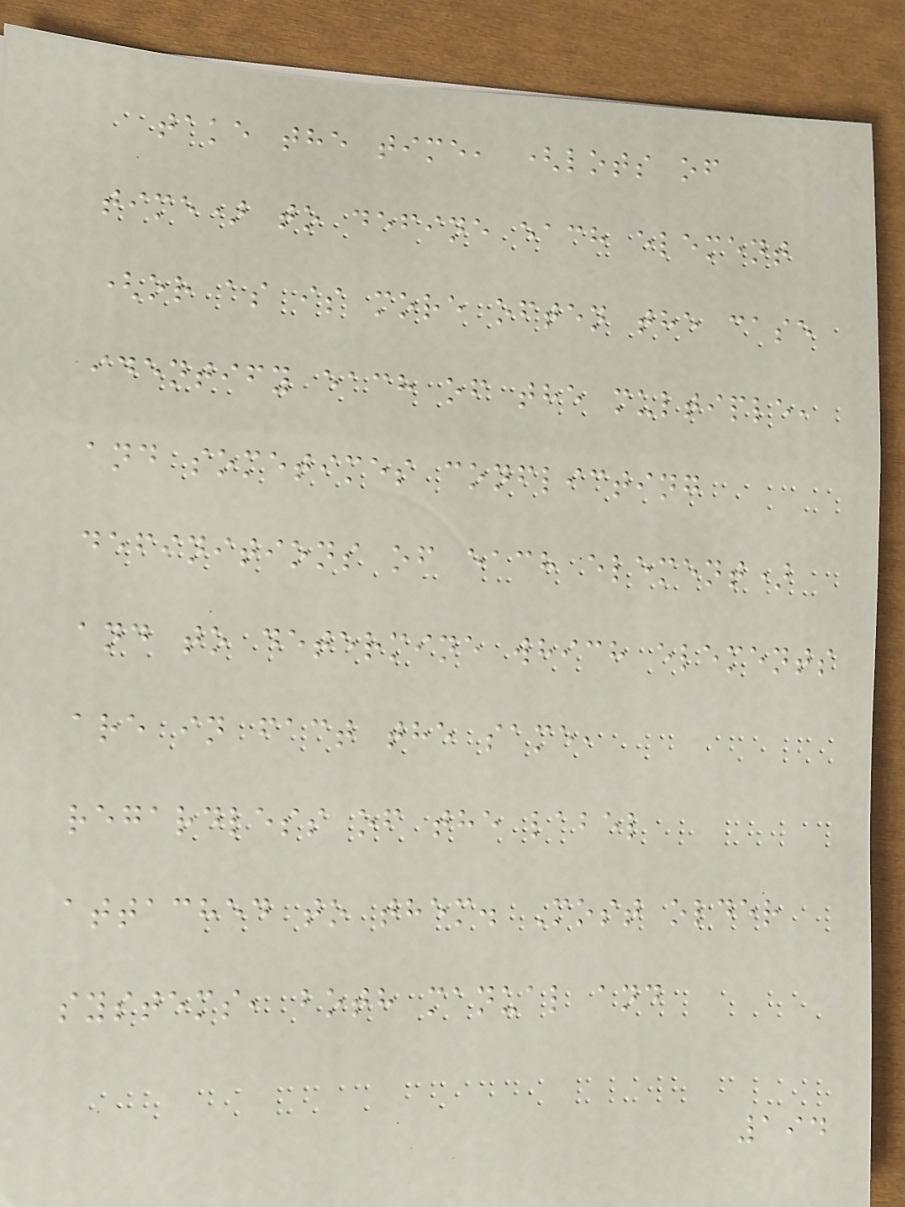take the time, (lots of
time) to define each element
(or as is more often the case
identify each of the multiple,
and sometimes conflicting
definitions of each element)
and to determine which elements
are in fact the same,
regardless of the label
attached to them. Most older
systems, both manual and
194
